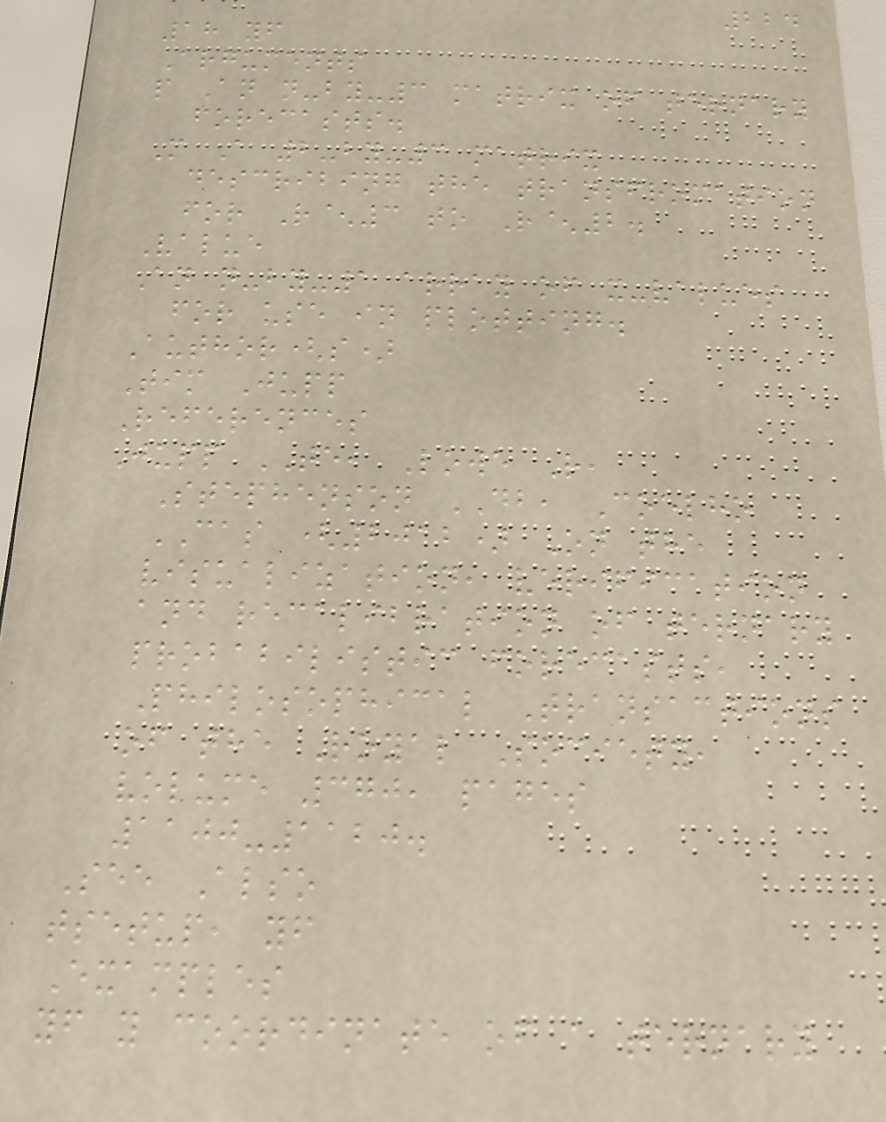224
18 yf
Arguments
p An n-by-3 matrix of ternary
forecasts.
M A 2-by-3 matrix
describing the transfromation
for R^3 to R^2.
Value
An n-by-1 array of x-values
for use in plotting.
Author(s)
Tim Jupp
References
Jupp TE, Lowe R,
Stephenson DB, Coelho
CAS (2012) On the
visualization, verification
and recalibration of ternary
probabilistic forecasts,
Philosophical Transactions
of the Royal Society,
volume 370, pages
1100-1120.
See Also
tsetup, yf
Examples
yf y coordinate of a ternary
